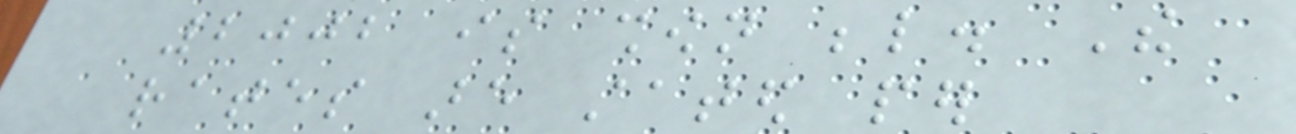2002 is shown below. The
rates are stated per
